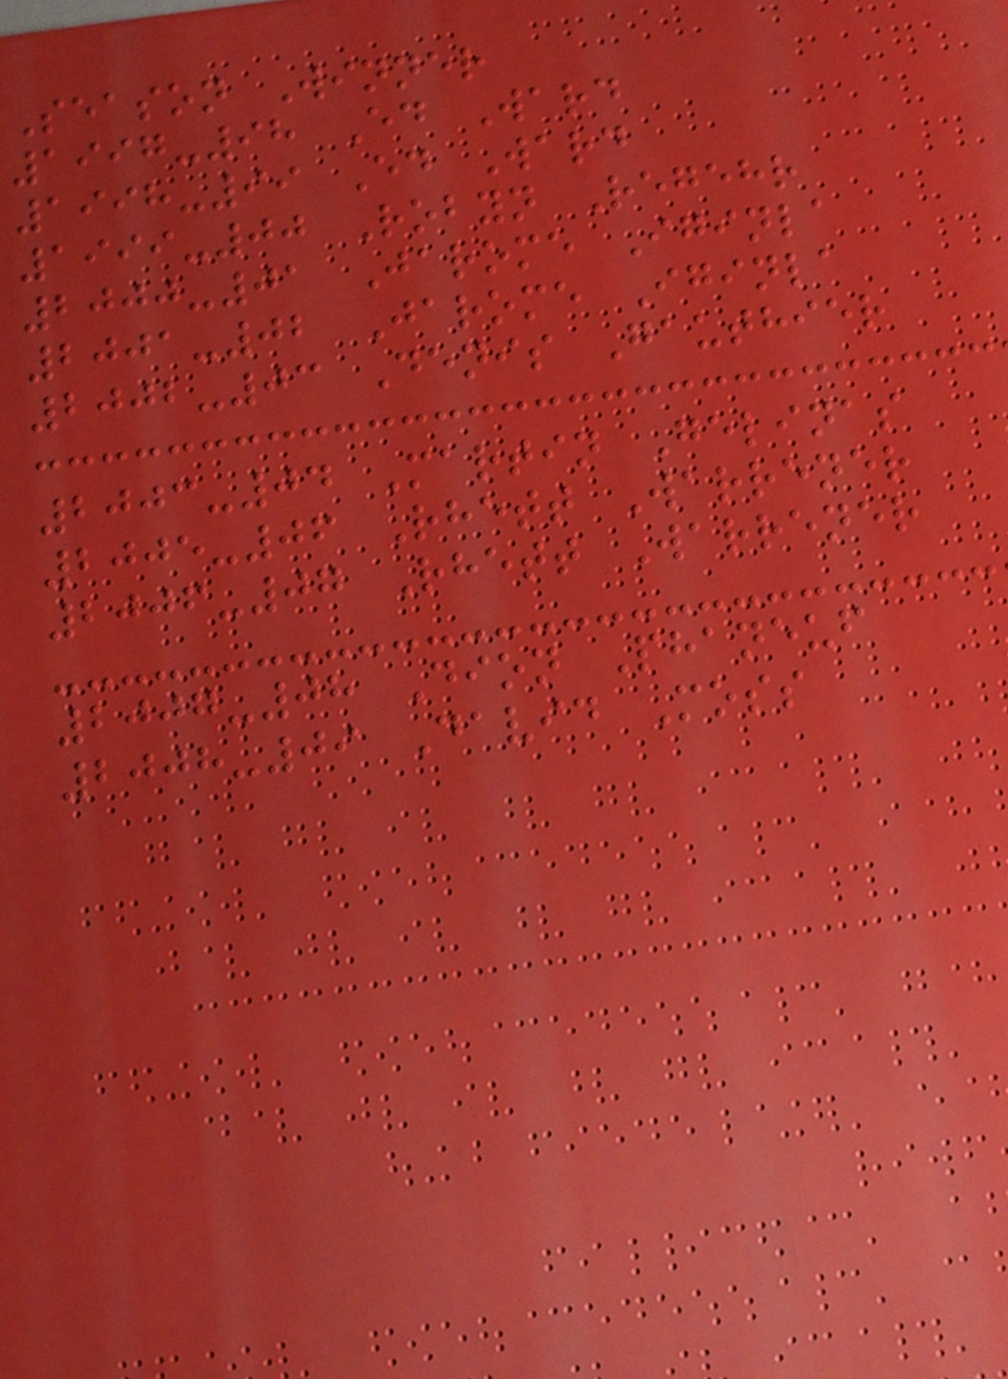Season Winner
1997-98 Ed Ward
1998-99 Ed Ward
1999-00 Robyn Regehr
2000-01 Jarome Iginla
2001-02 Jarome Iginla
2002-03 Denis Gauthier
2003-04 Martin Gelinas
2005-06 Rhett Warrener
2006-07 Rhett Warrener
2007-08 Dion Phaneuf
2008-09 David Moss
